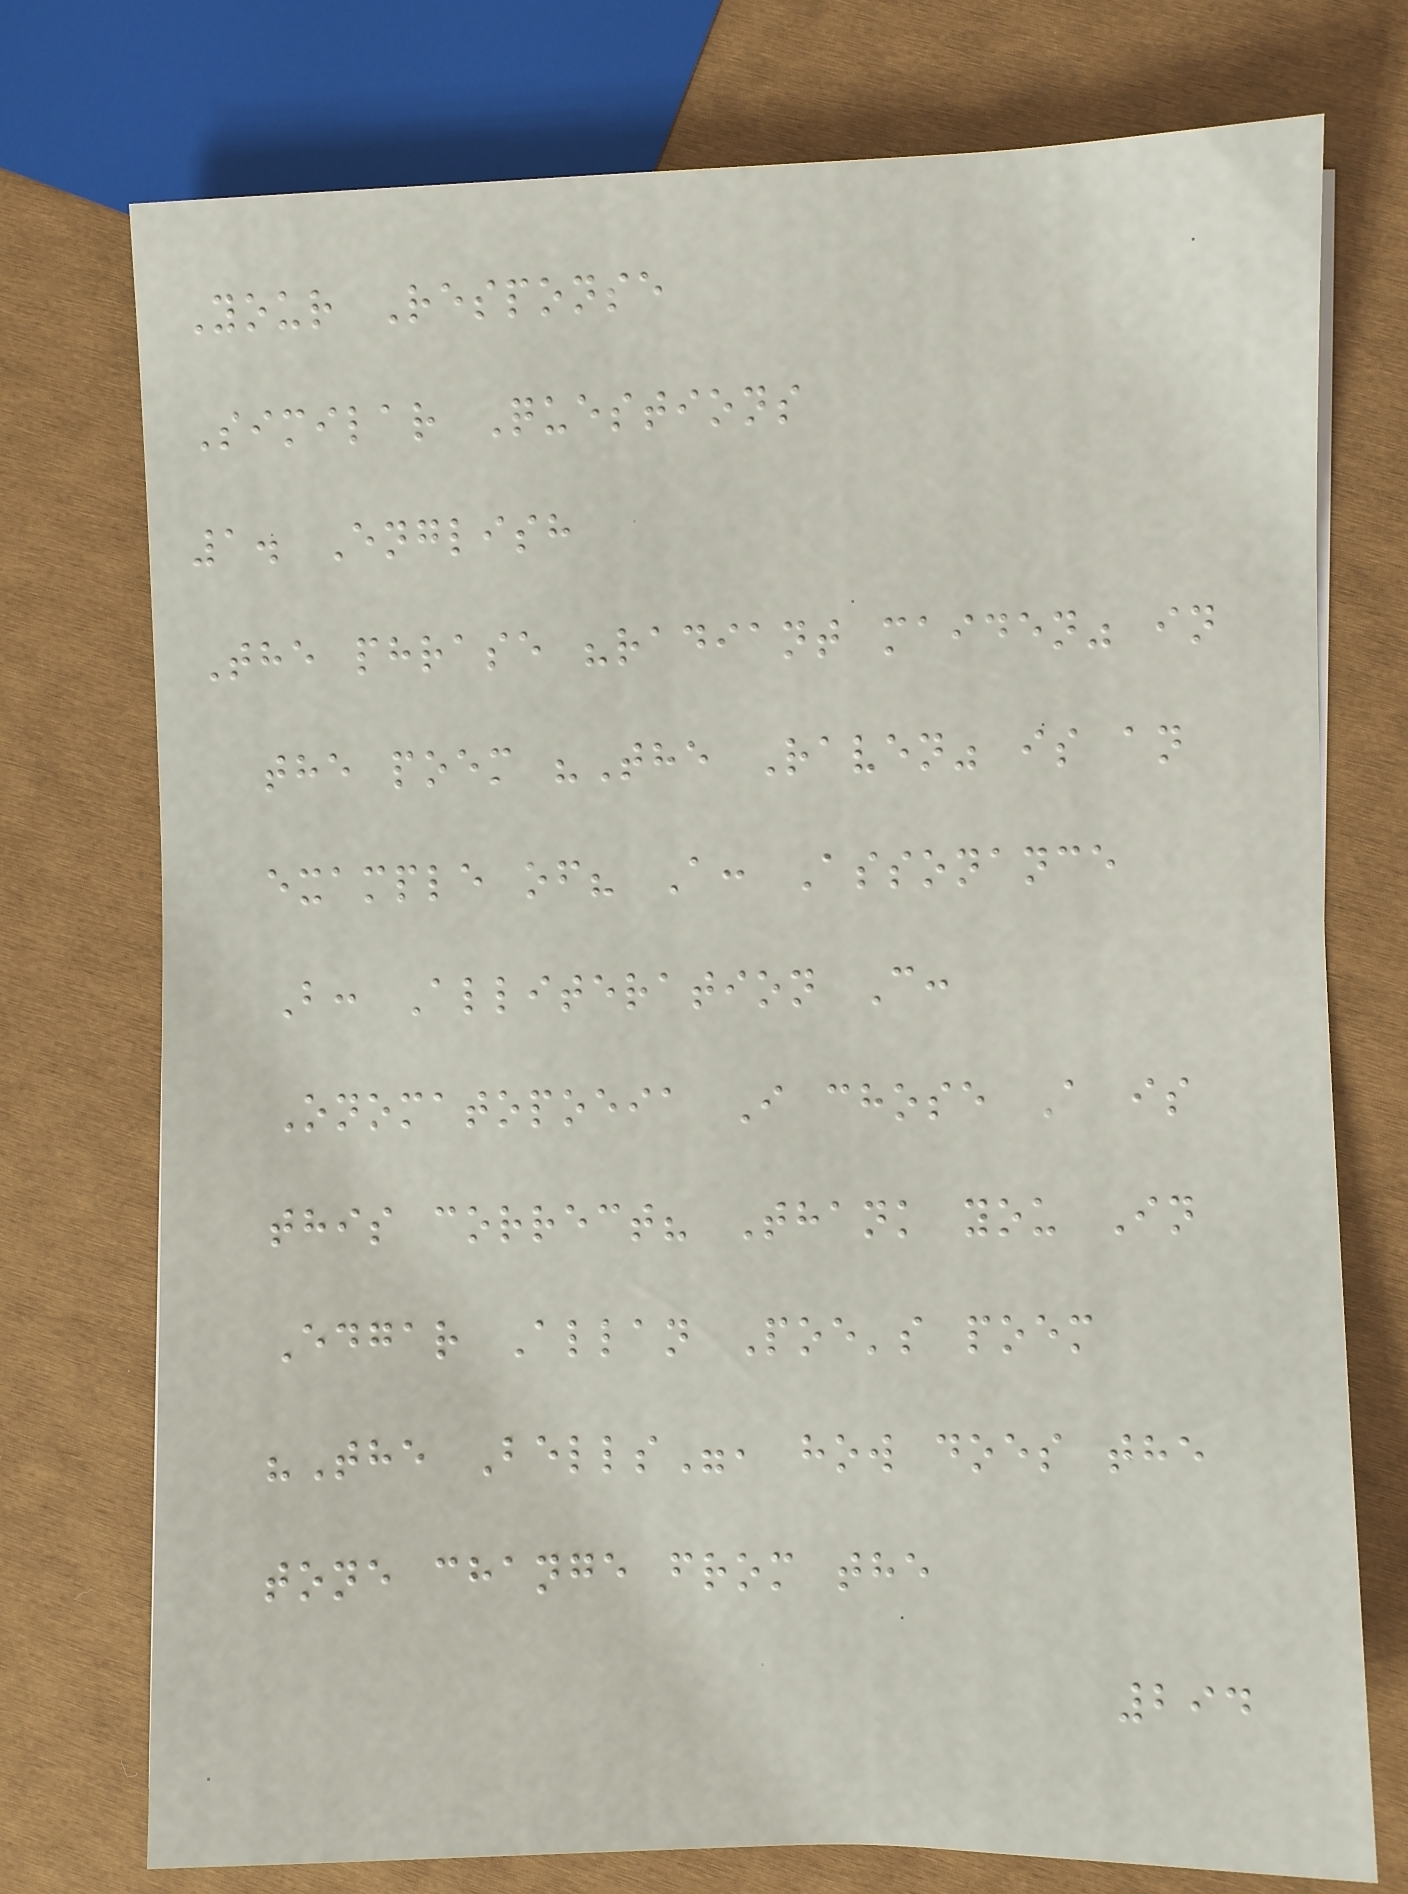Your Response
Similar Questions
1. English
The phrase "radiant maiden" in
the poem "The Raven" is an
example of? A: Assonance
B: Alliteration C:
Onomatopoeia I chose A is
this correct? Thank you In
Edgar Allan Poe's poem
"The Bells", how does the
tone change from the
294
